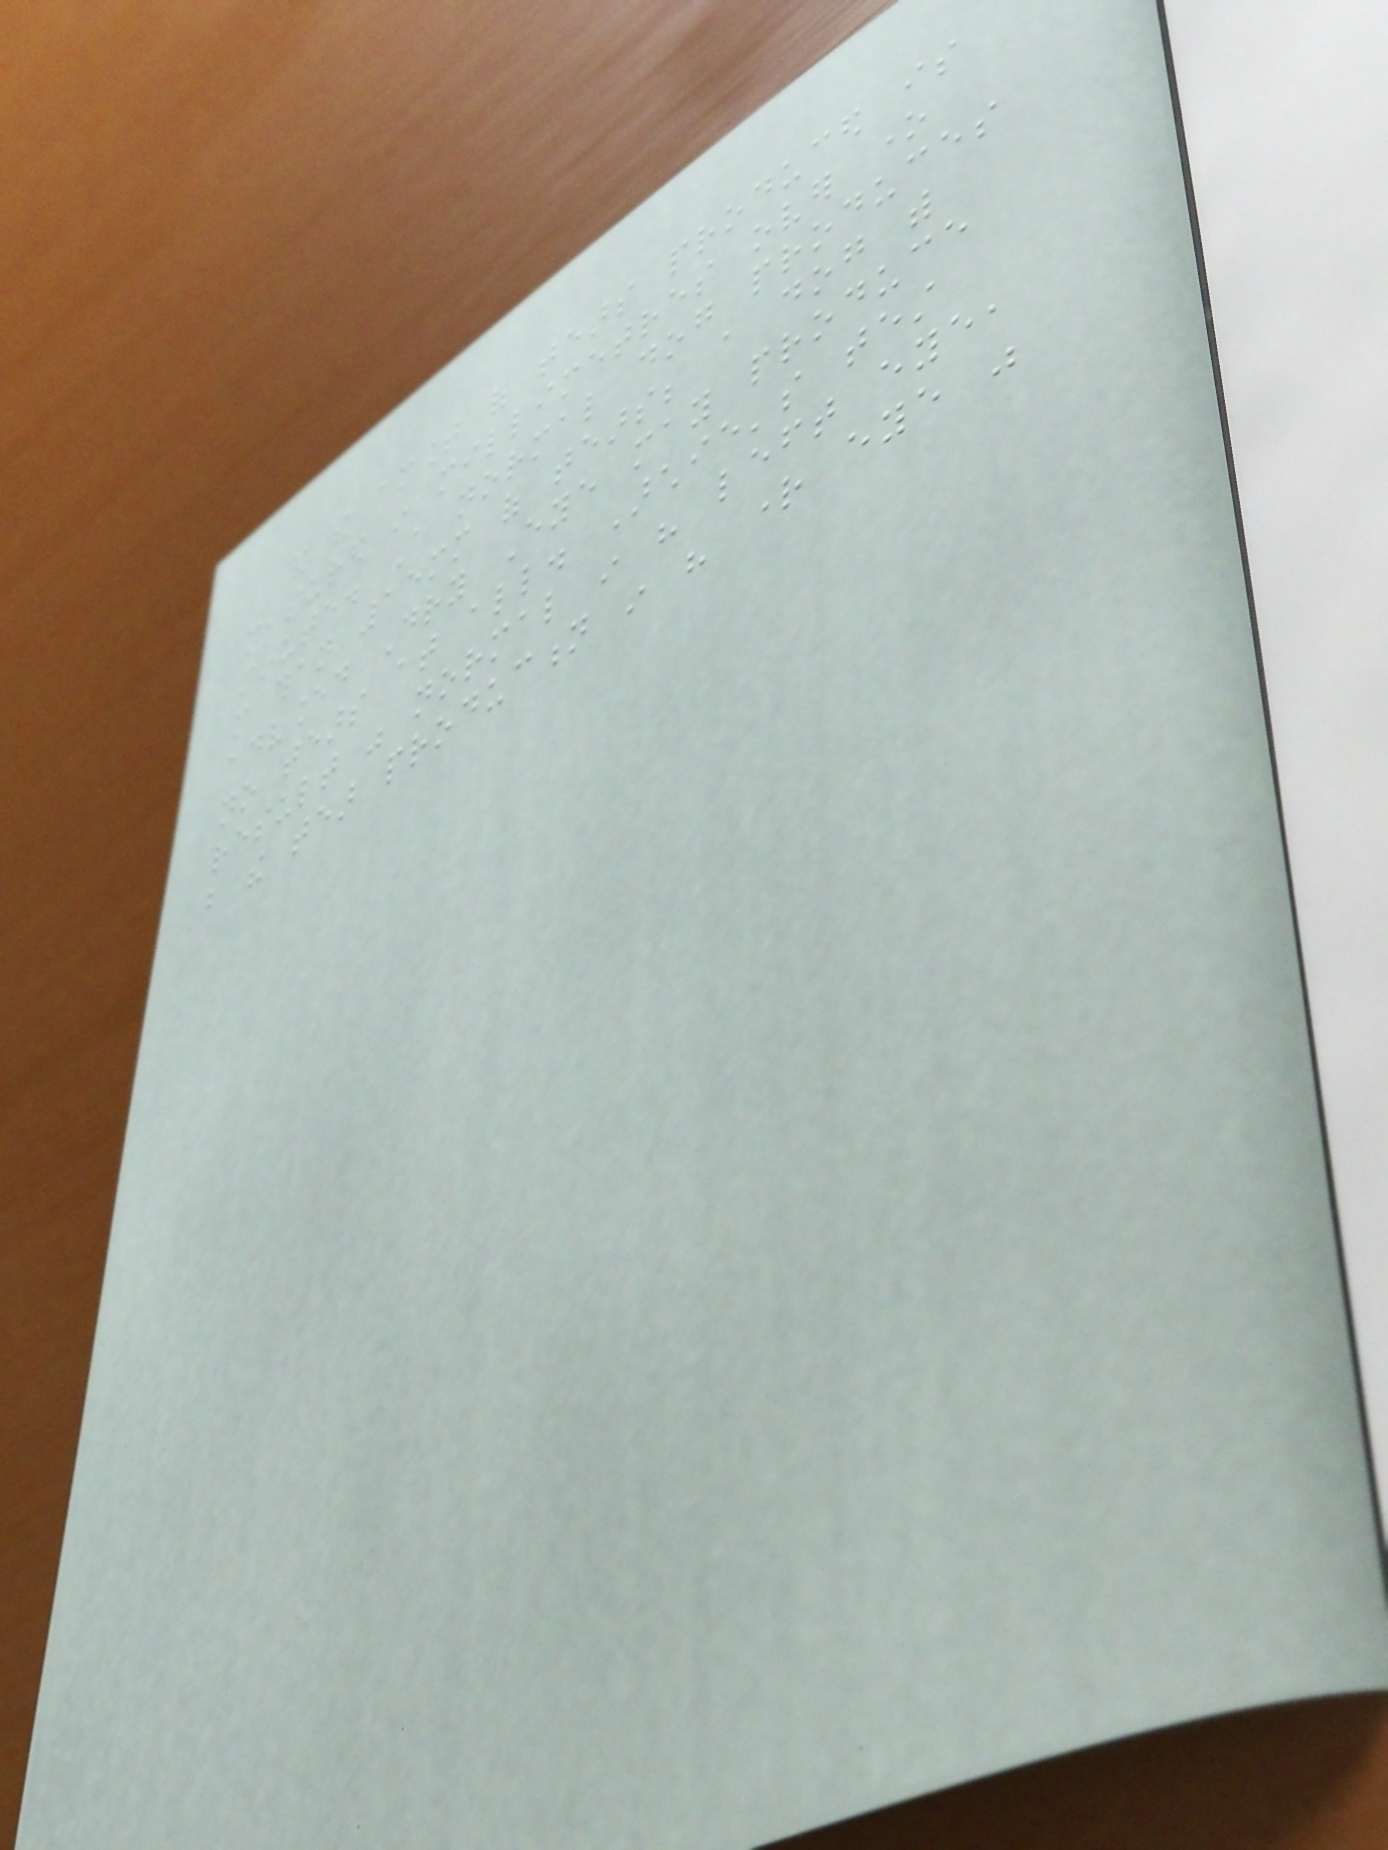and the amount of tears produced is
measured in millimetres over one
minute. A normal dog produces
more than 15mm of tears; a dog with
advanced Dry Eye may produce
no tears at all. Archie's test
result was normal in his left eye,
but the tear production in his right eye was
